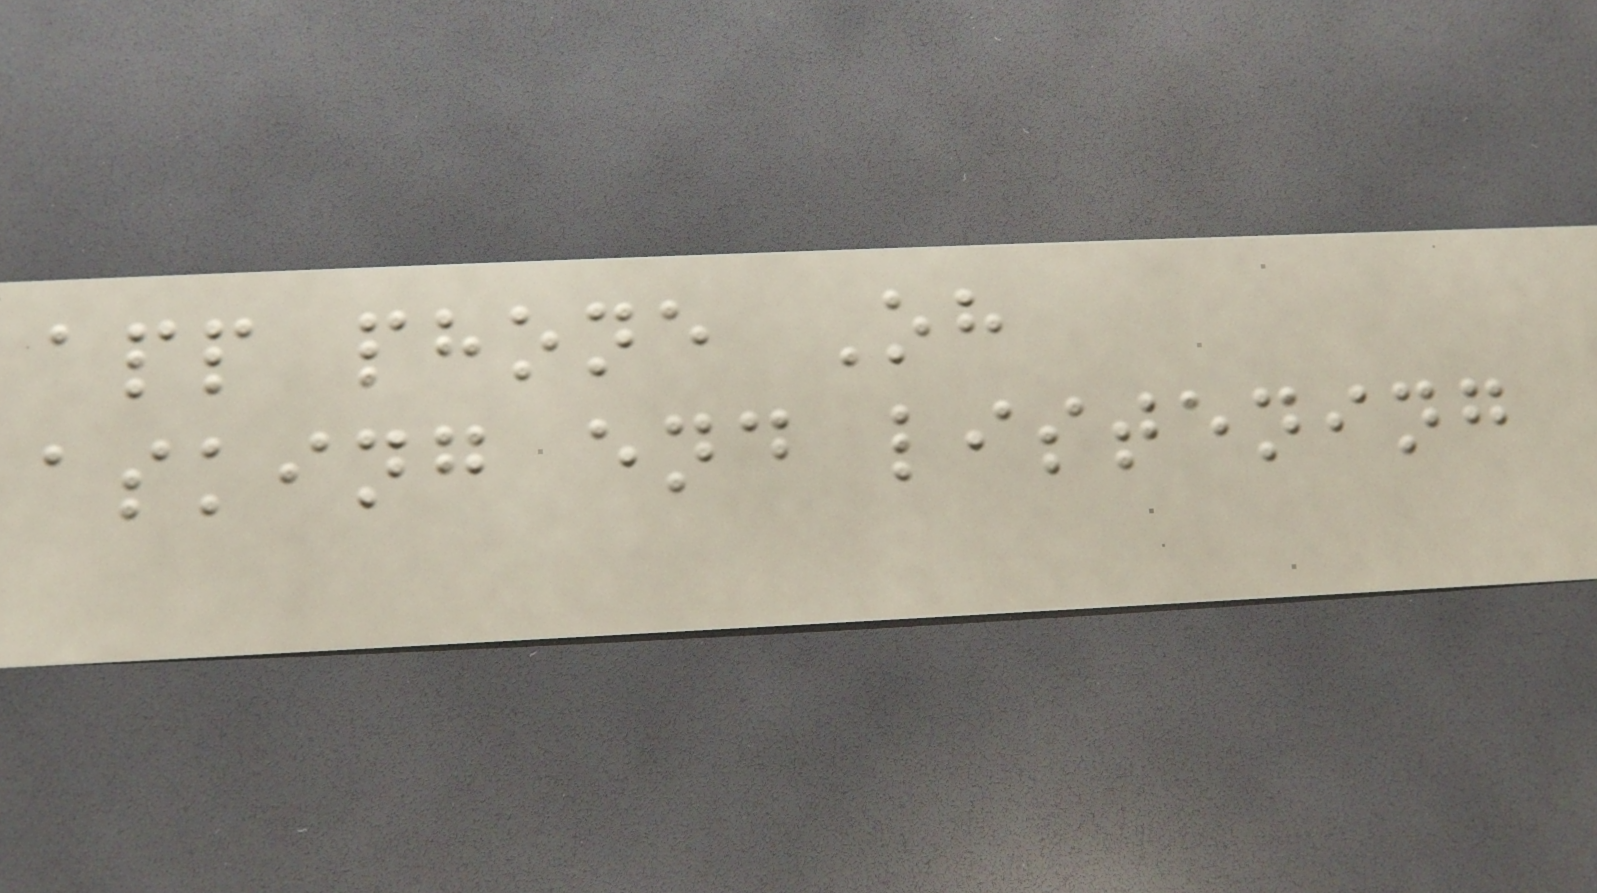app phone Oh
asking end listening
